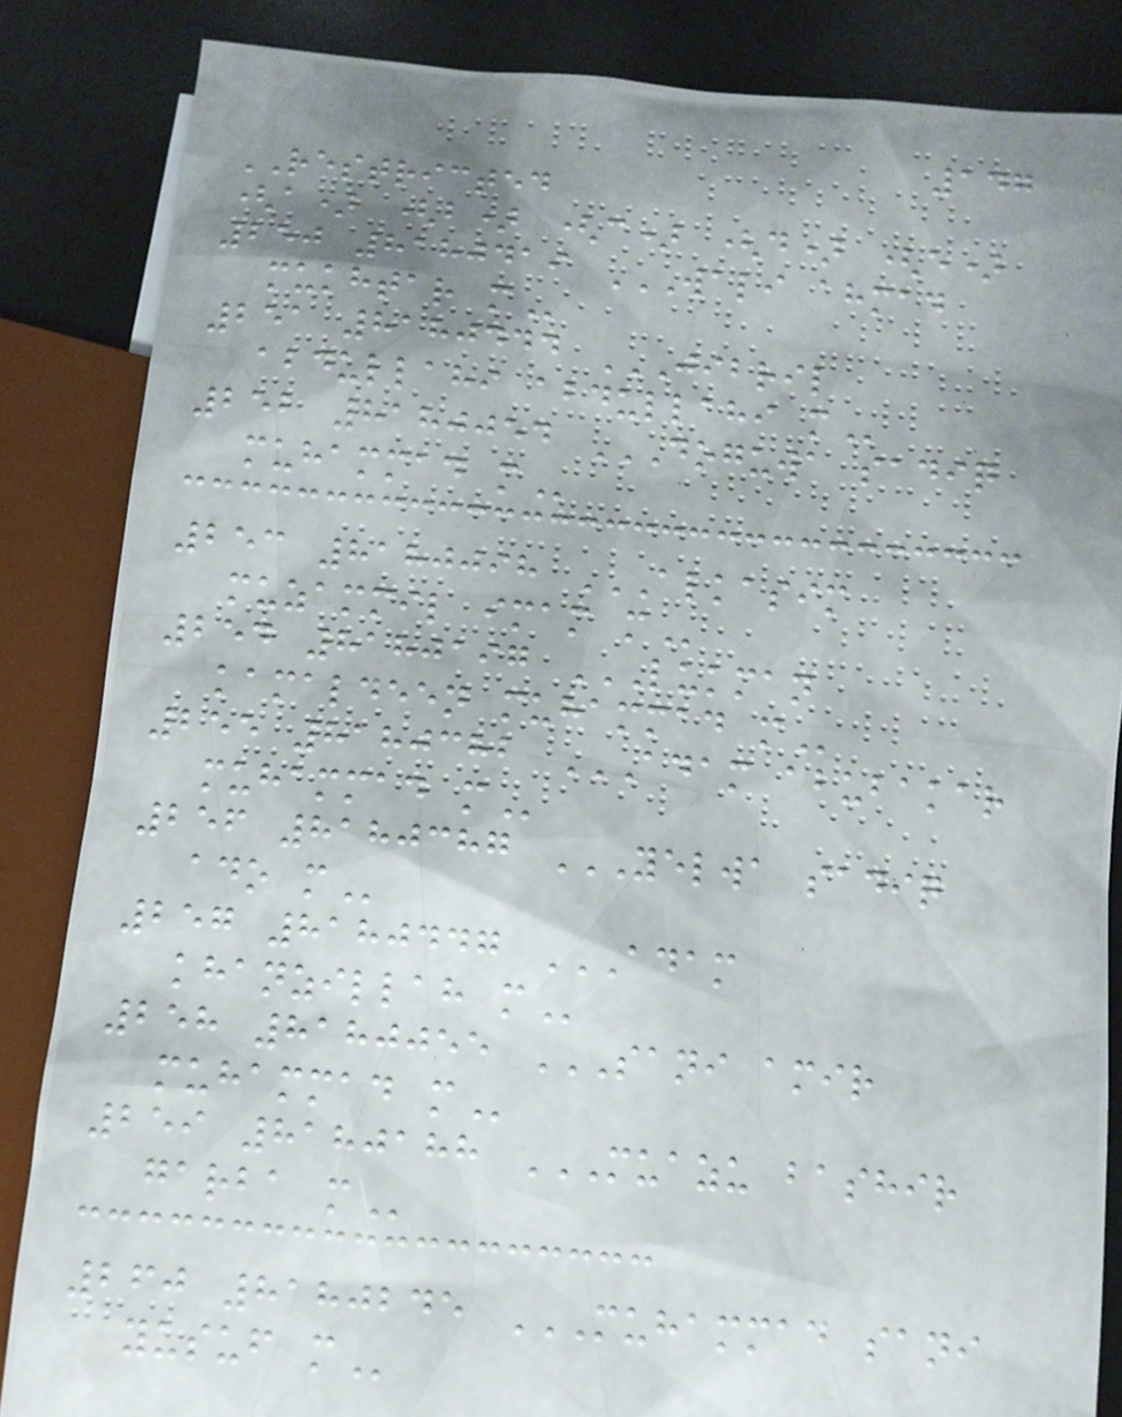147
RESTRICTED
(a) (b) (c) (d) (e)
250 8180419 WALI AHMAD
MUKHTAR M
251 8180444 JIBRIL
ABDULLAHI ABDULLAHI M
252 8180054 DOGUWA SADIQ
MUHAMMAD M
253 8180098 ALKASIM
MUZAMMIL IMAM M
254 8180197 LUKMAN
KAMALDEEN MUHAMMAD M
255 8180382 ADAM ABUBAKAR
MUHAMMAD M
256 8180387 YELWA SADIQ
ADO M
257 8180447 ADAM
KHANZILLAH M
258 8180055 SANI AMIR
MUHAMMAD M
259 8180188 MUAZU BASHIR
GARBA M
260 8180245 MUHAMMAD SANI
YUSUF M
